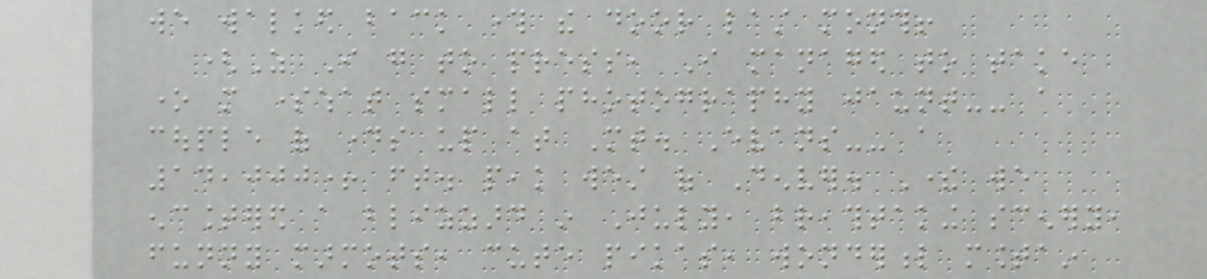we walked back through the door last month!
(As I go to press, I managed to take
one more somewhat small photography jaunt-- a
couple of days up at Mt. Evans-- a
14,000+ ft. peak west of Denver. There we
encountered a blizzard in July, breathtaking scenery,
funny marmots, cute pikas, wonderful mountain
